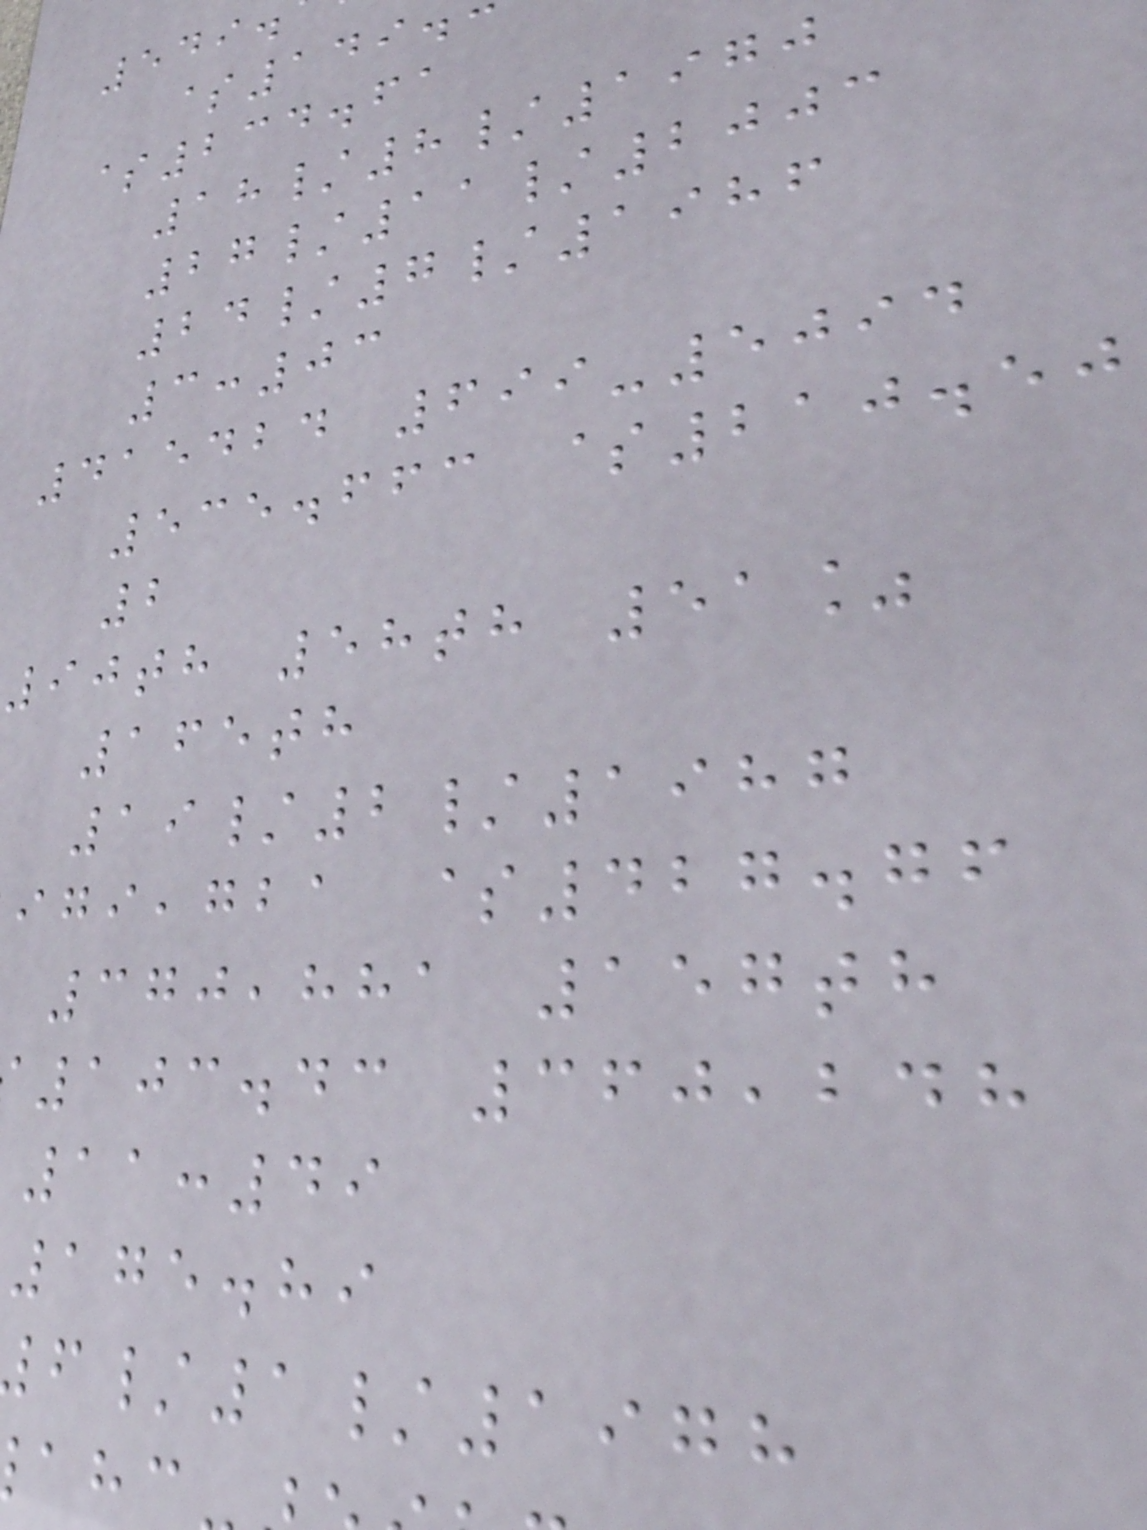549.
$149.
$234.61
18/8/1970
27/11/2003
24/7/1986
3:03
415424 699-5094
535.663 $210.50
2
90th 58th 51%
165th
19/2/1987
,gba $427.76
370,881 157th
103.43 360,248
11:49
175.89
/1/1978
